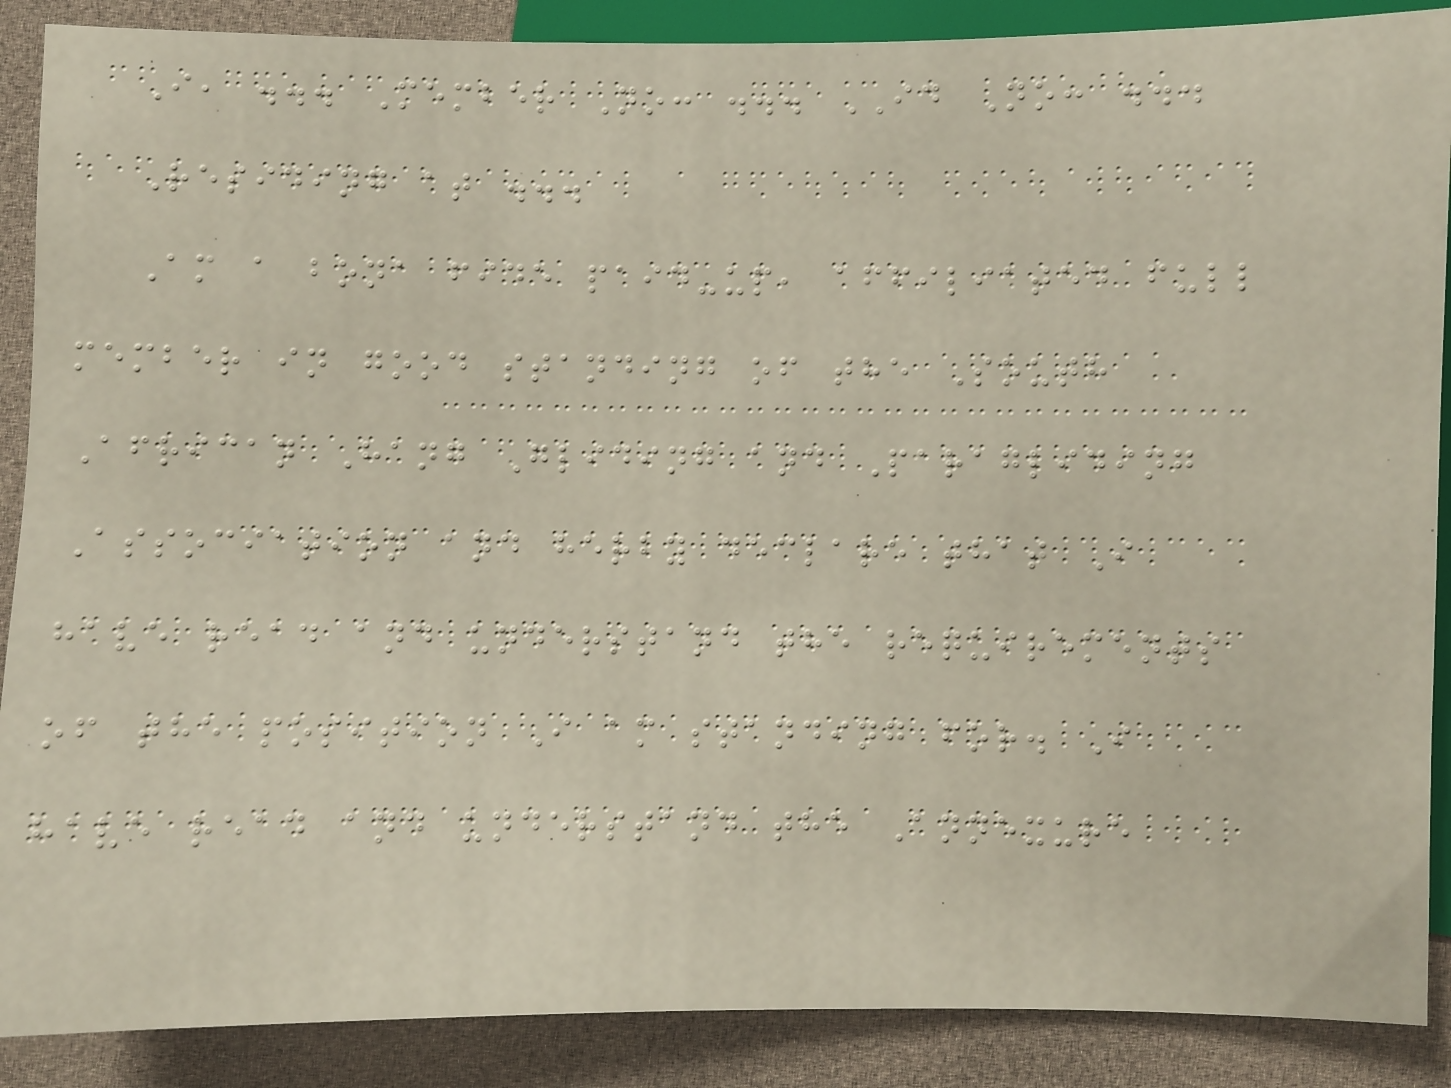I, ... Member No: ... ID No: ...
Residing at ...
Am a bona fide paid-up, affiliated full
member in good standing of the South
African Hang Gliding and Paragliding
Association and herby declare that I
have read and understand the requirements
of the position I am standing for. I
have read and understand the Annexure
